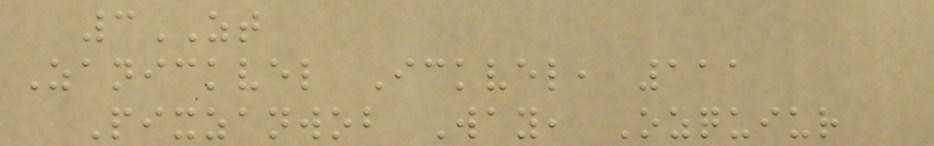3ZT
Zanickvel Ickvel, 111
Pixzanwob Way, Ozquiur
